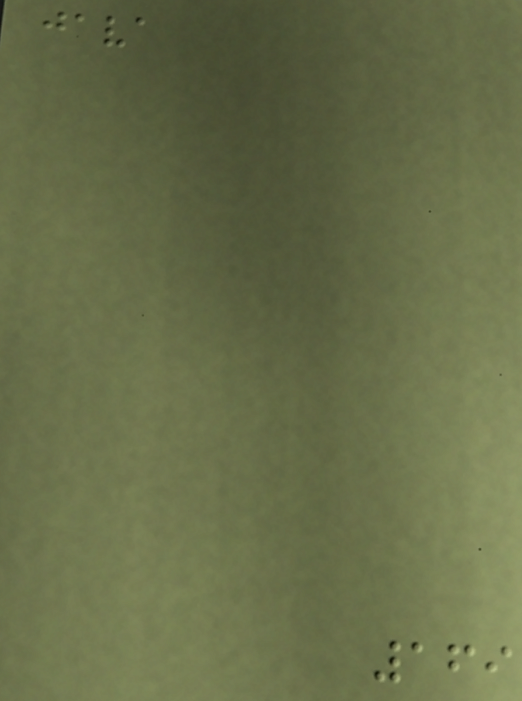java
169
